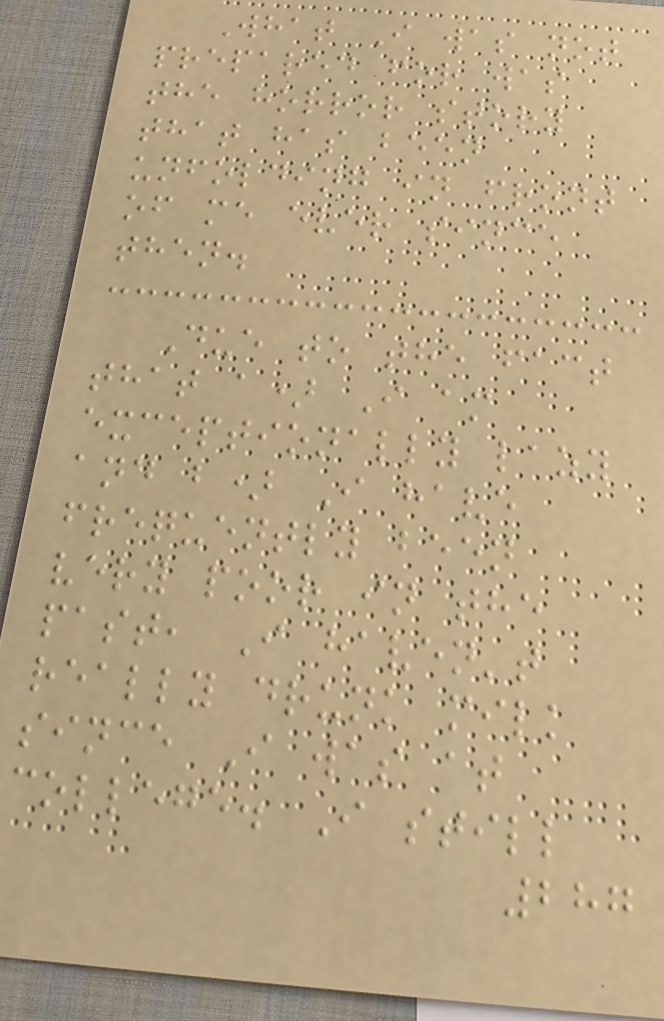What I was not
prepared for was
the horror story
that has been
unfolding in front
of me ever since
then.
Due to the fact
that a) I am
exceptionally lazy
and b) I have
frequently been
very poor in the
past, I haven't
really drunk milk
since I was at
college. I still
287
